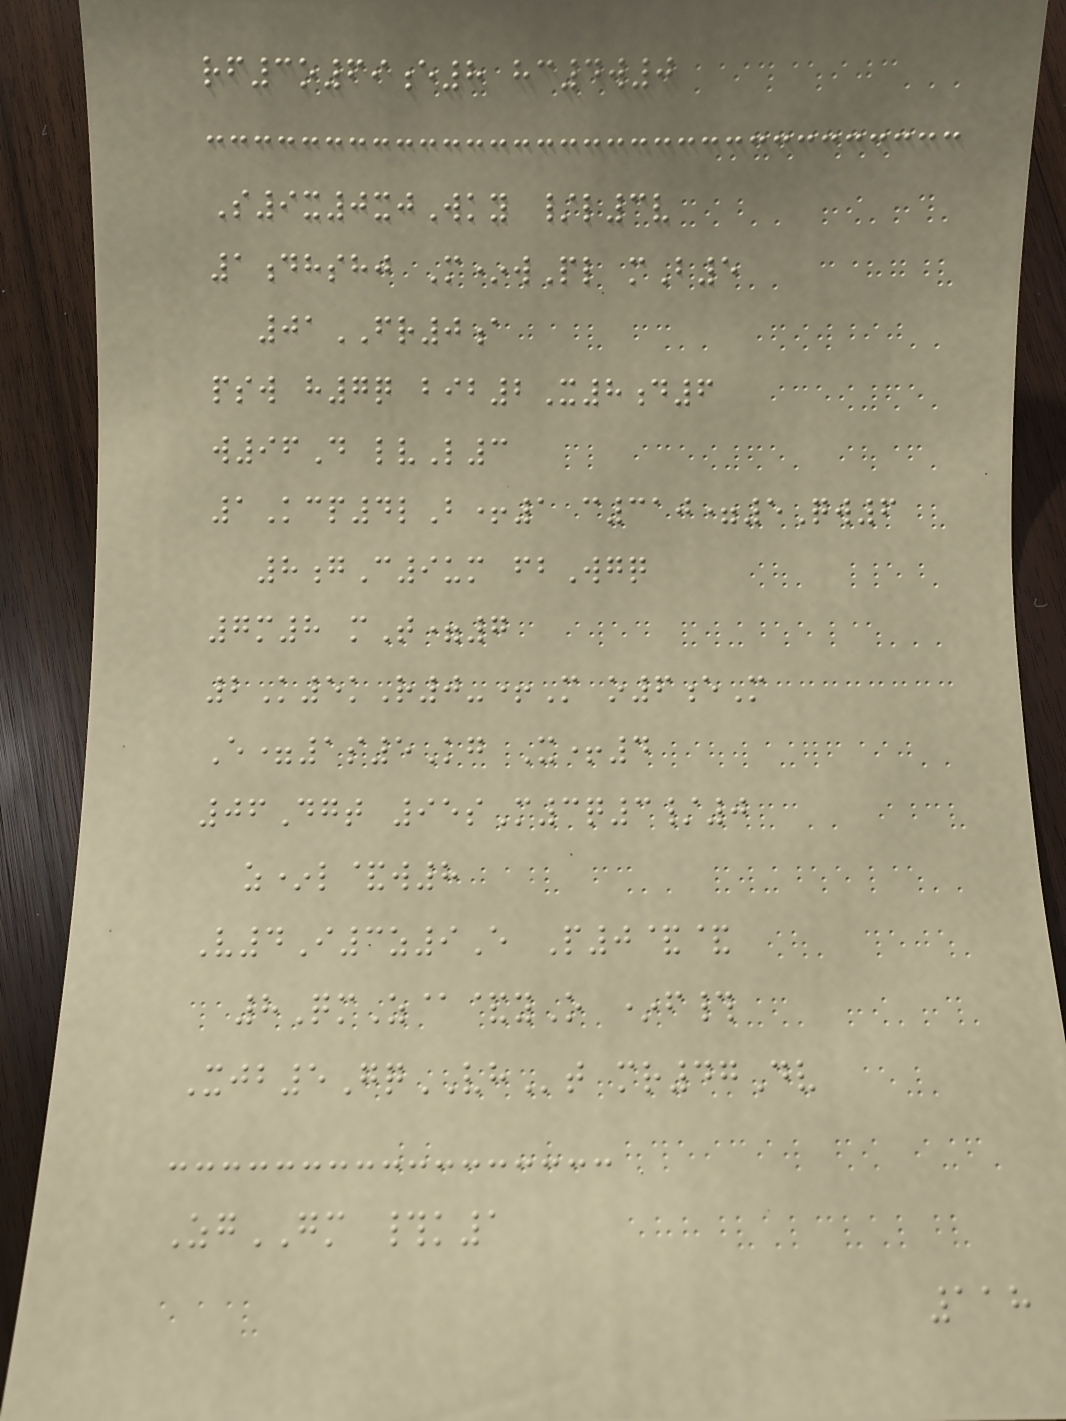rf3o69e8 hc4w0
S9x0xjWky /l3v
1dhshj M*wPl mB5
01FR0a
psw h7q bib2X8d6
w96D lvL3
1Kcp4lB+1 c310=5Qw6
8gC9um fbWgq
7m8 mT=7
2K5kR0-+M o6eM
E=1s5Kg X+4
06Dgt 95sM3q3/0
z*l&w8
V4I3z9E P0&&
8QmZ@&yO *f#
Xjb5GqVHt mr47Dv
ZgGM #k1
118
